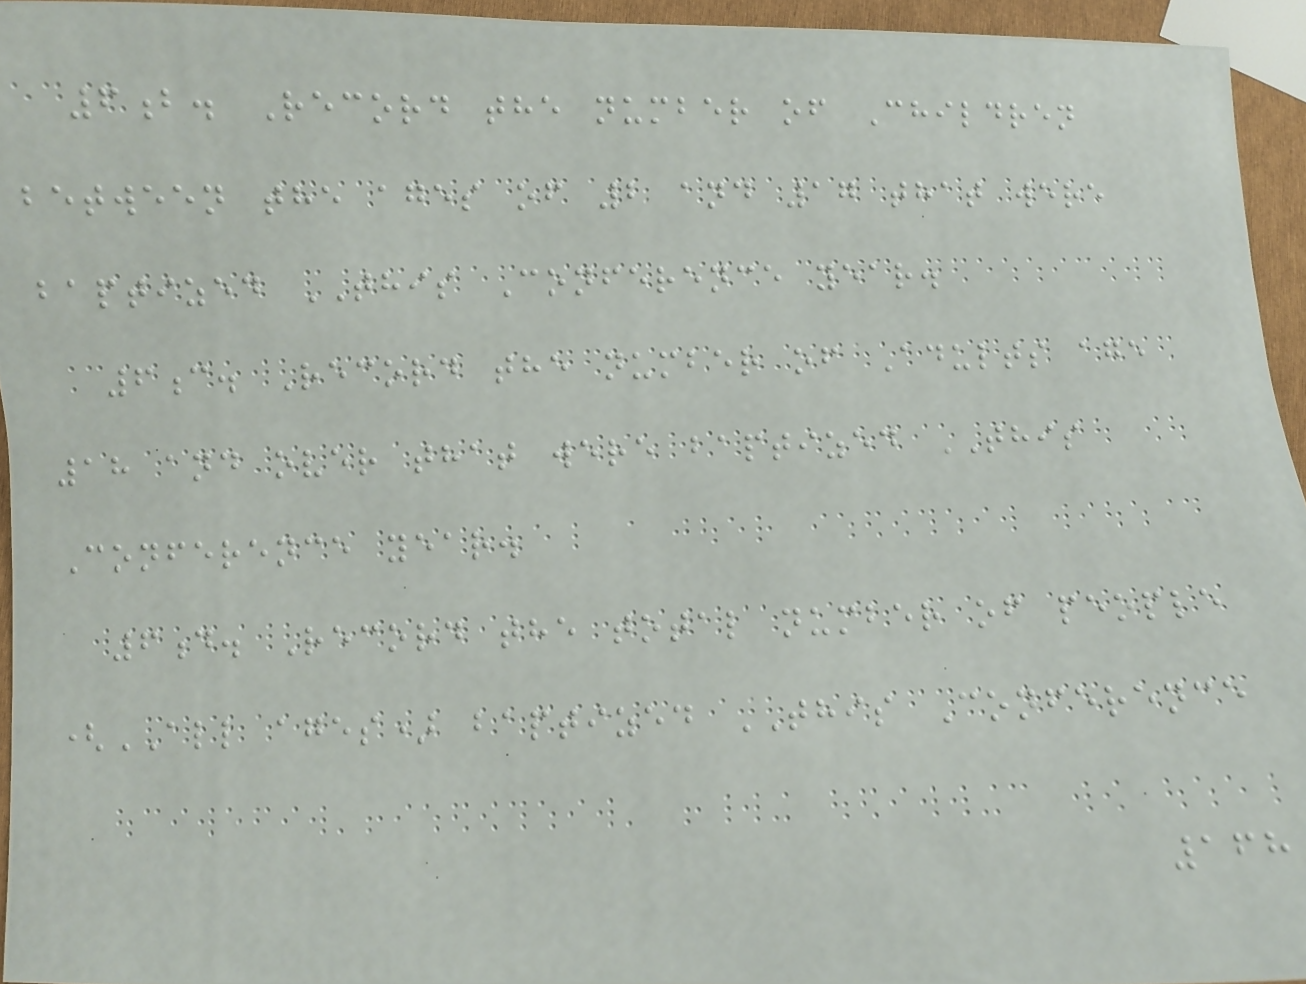6b. Record the number of Children
between the ages of 2 and 17 that were
baptized THIS Conference year.
6c. Record the number of Adults age
18 and over that were baptized THIS
Conference year.
6d. Record the total number of people
(ALL ages) baptized THIS Conference
168
